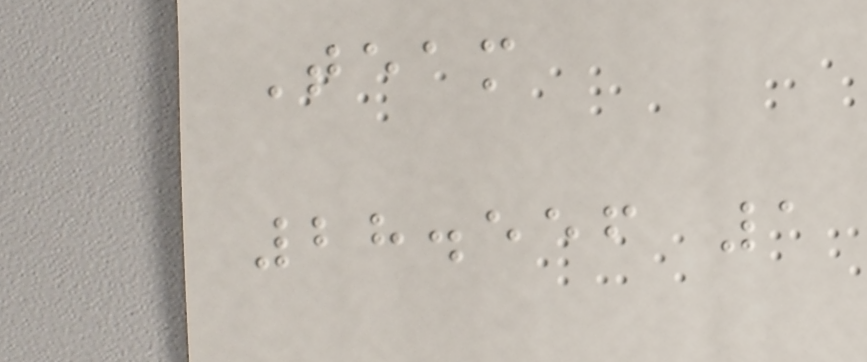Team
28.556 1
